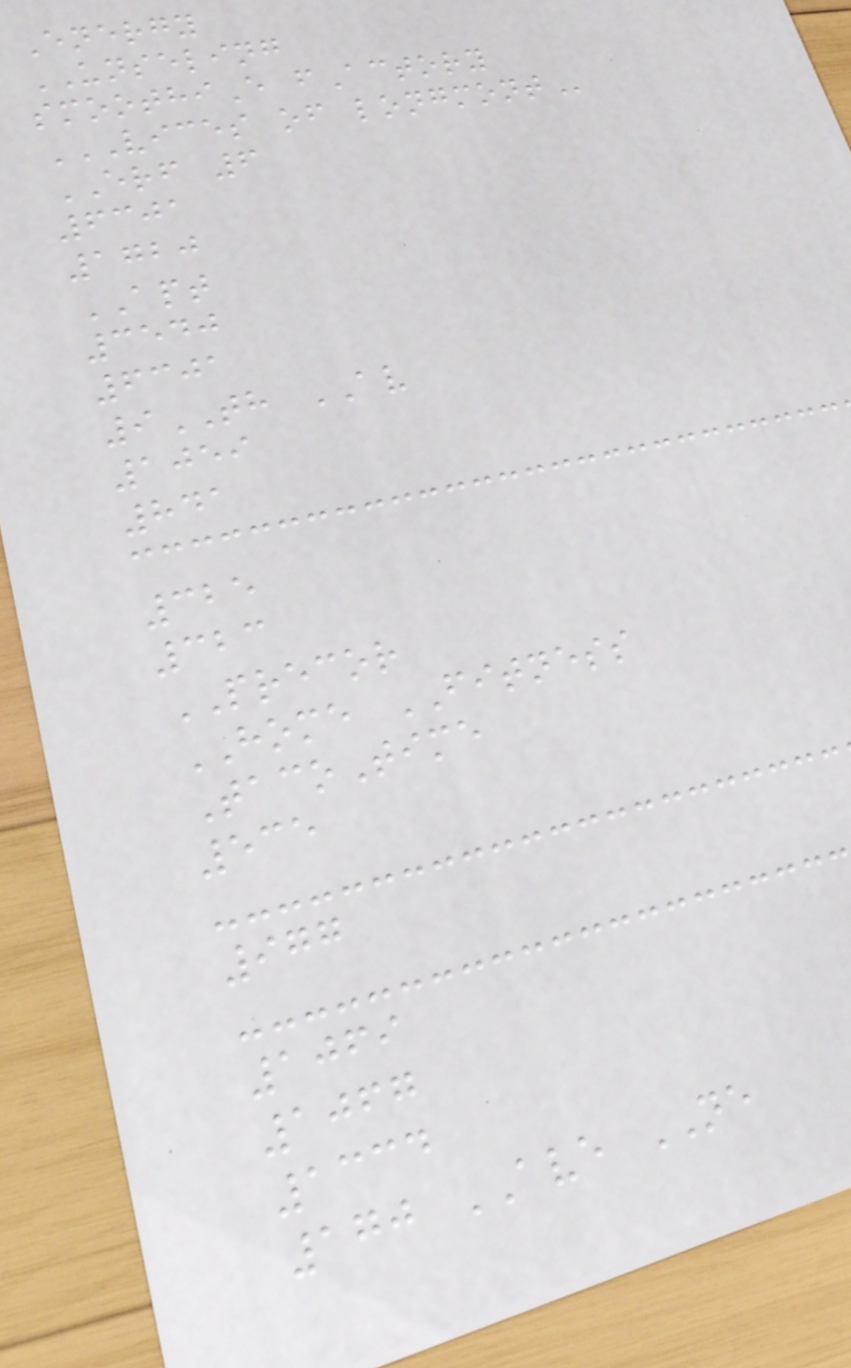Energy
UNSELING
smoothiE fActory
VICES OF LONGMONT
ERF 6
6301
1720
APT
3540
6301
9TH AV
1059
841
325
323
PRECOR
HOME FITNESS
TacoTime
535
977
1069
1067
1334
170 AVE NE
